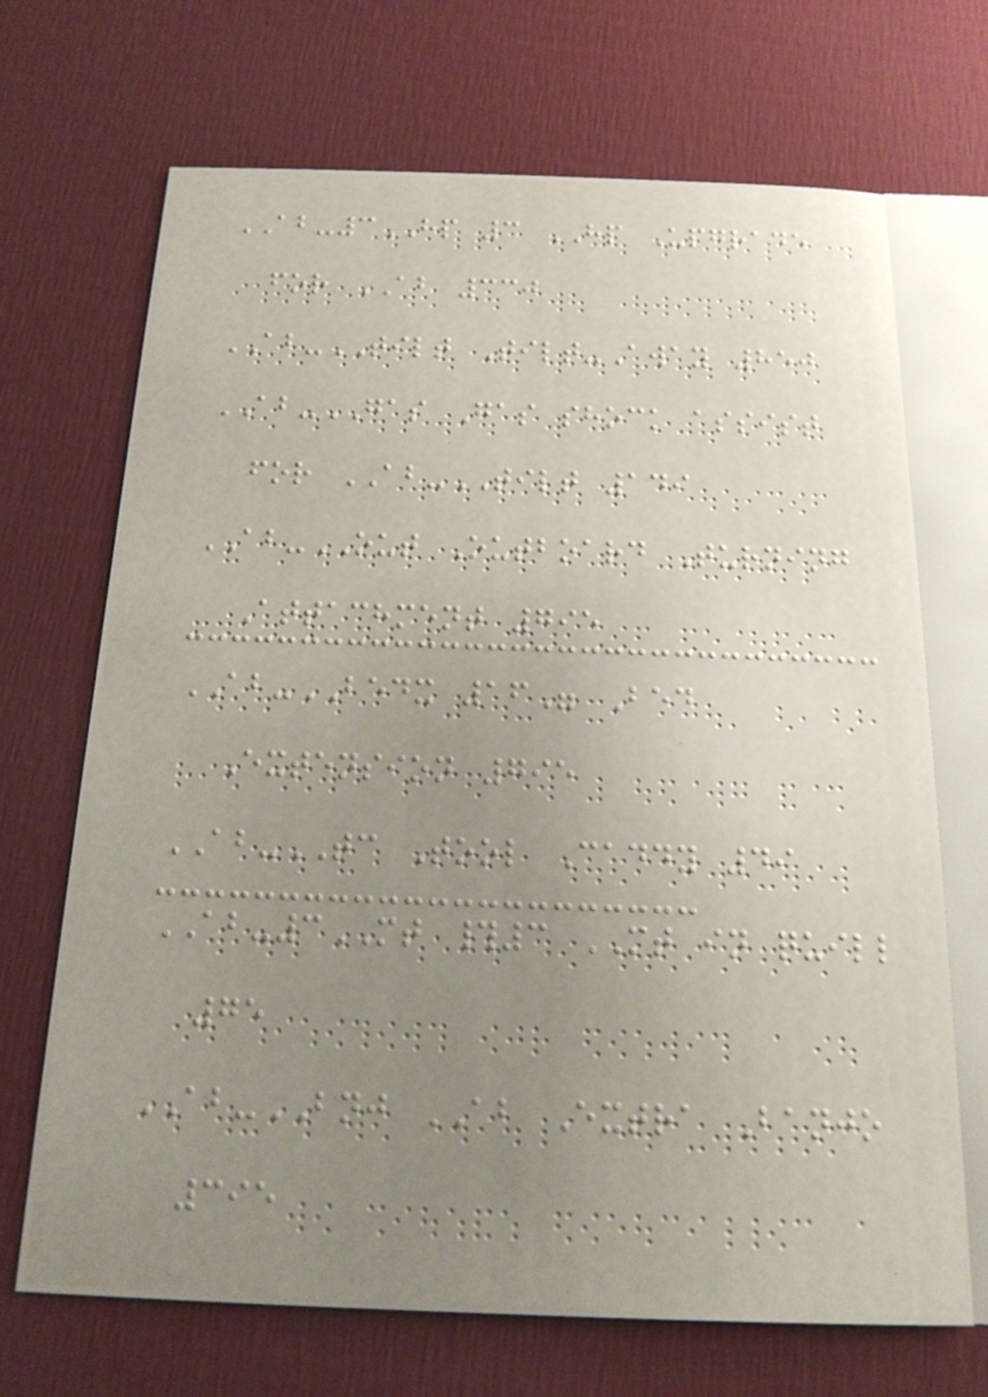AB-3HP 3 HP Upgrade
for AB 330
AB-TILT Tilt-Away 850
AB-GAS Gas shock assist
for AB-TILT 149
AB-OUT Outboard Turning
Attachment 795
AB-BEDX 16" Bed
Extension 795
AB-TC Tool Caddy 49
AB-3MT #3 MT in quill
75
AB-BNJ AB Extra Banjo
395
